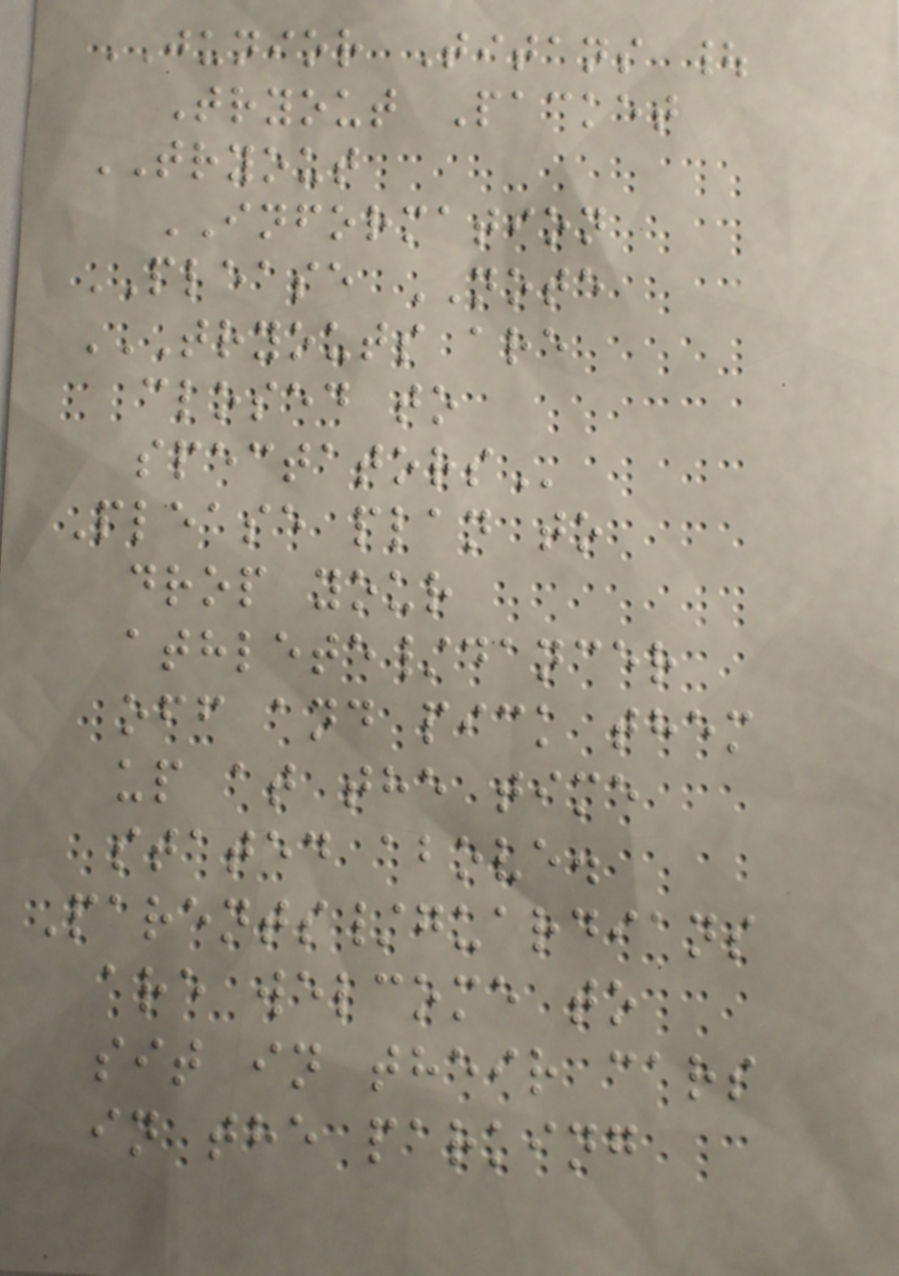JUNIOR Titans |
Tryout Packet
TRYOUT
INFORMATION
PLEASE NOTE
TRYOUTS ARE
CLOSED TO
SPECTATORS
Please plan to
drop your
athlete/dancer
off and pick them
up at the time
stated above.
Parents/guardians
are welcome to
sit in their cars
in the parking
